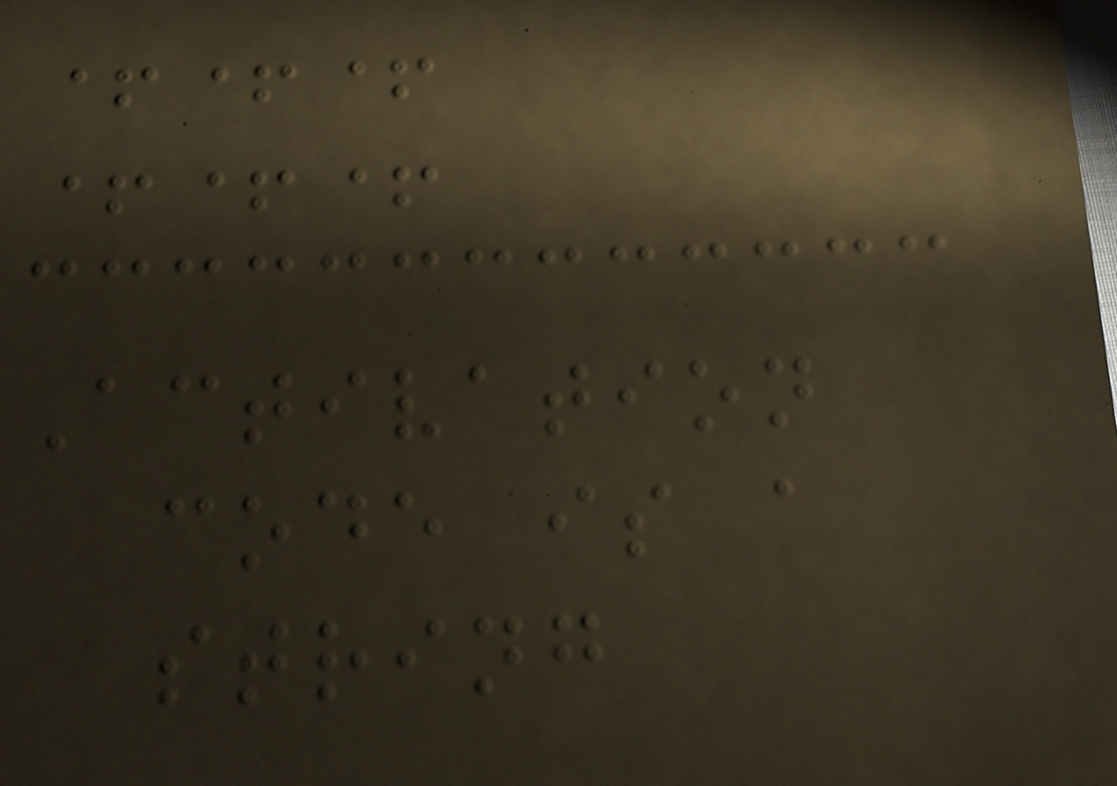+++
+++
Activation
code is a
string
